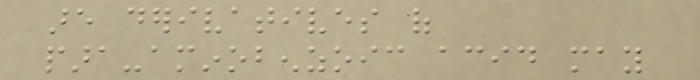are derivatives of
para-aminobenzoic acid may
